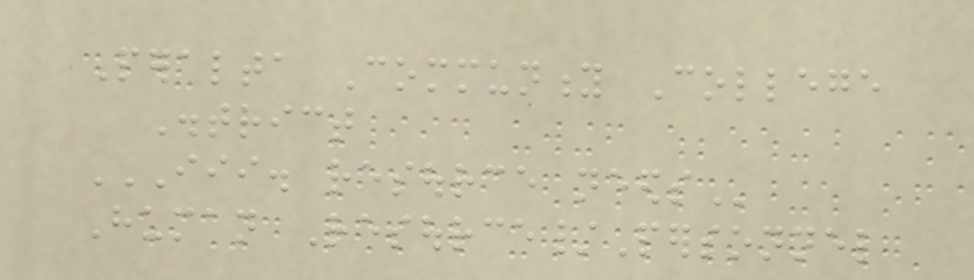Peralta Community College
District
III. RESOURCE NEEDS
Human Resource/Personnel
